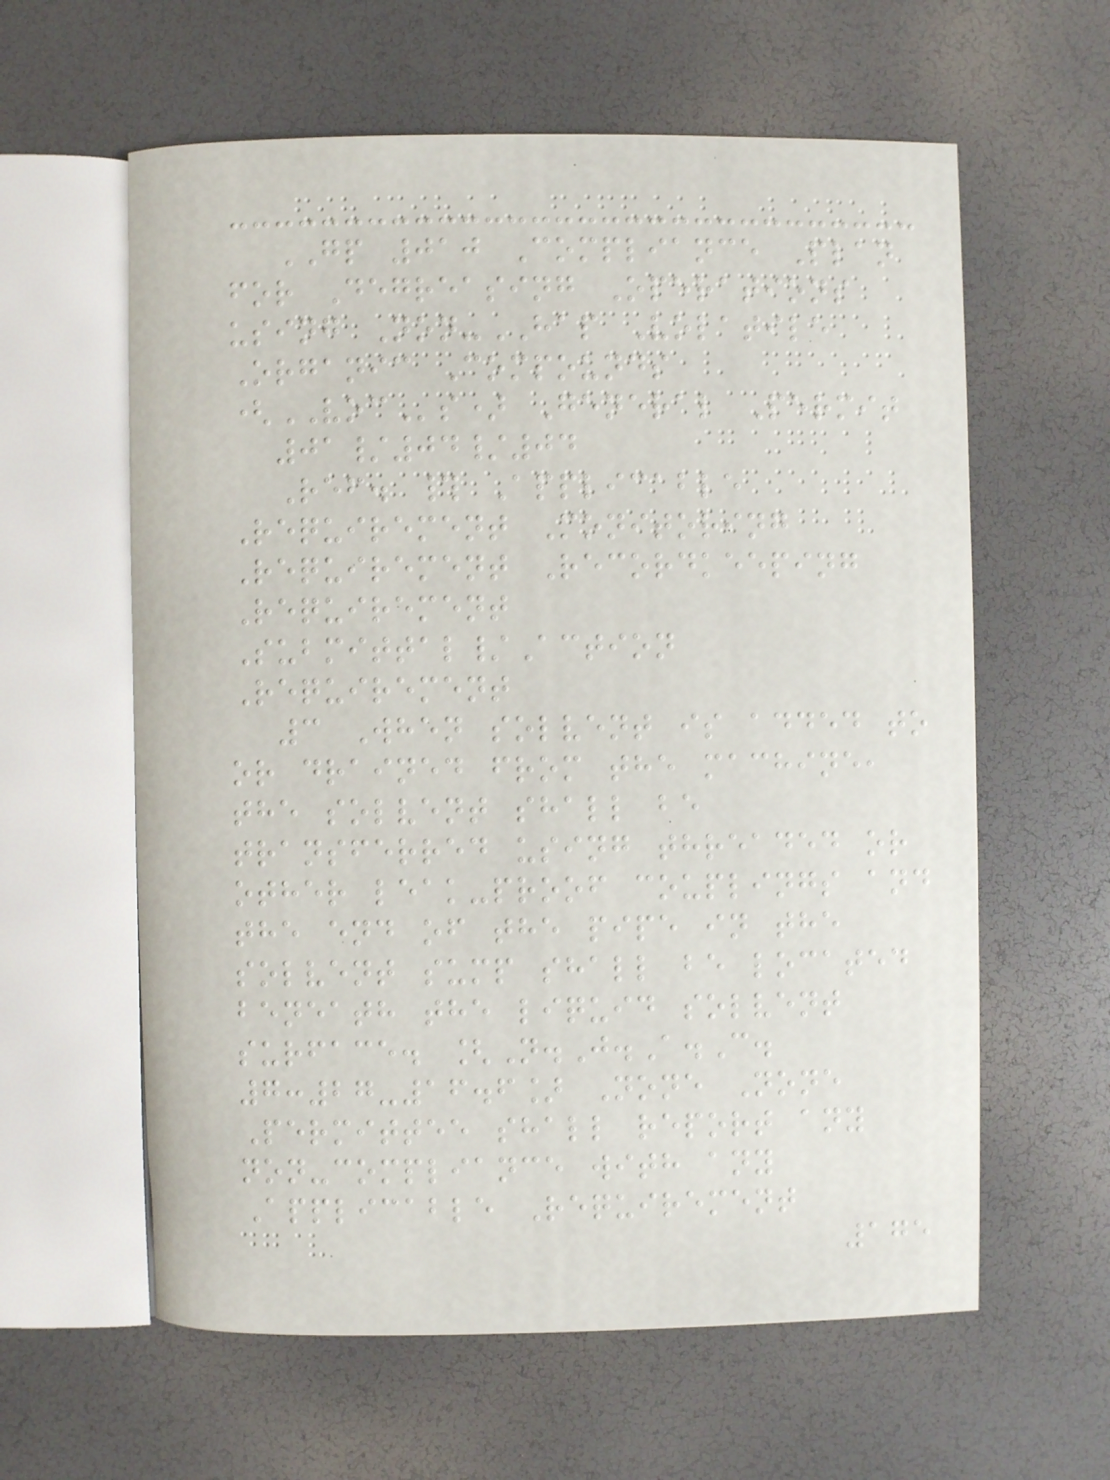GP 010 Compliance Plan
for Degreasing Operations
using Non-HAP Volatile
Organic Compounds
(VOCs) General Permit
01/04/04
Ref. # Applicable
Requirement Monitoring
Requirement Recordkeeping
Requirement
Submittal/Action
Requirement
3 When solvent is added to
or drained from the machine,
the solvent shall be
transferred using threaded or
other leak-proof couplings and
the end of the pipe in the
solvent sump shall be located
beneath the liquid solvent
surface. [N.J.A.C.
7:27-16.6] None None
Permittee shall report any
non-compliance with any
Applicable Requirement
175
